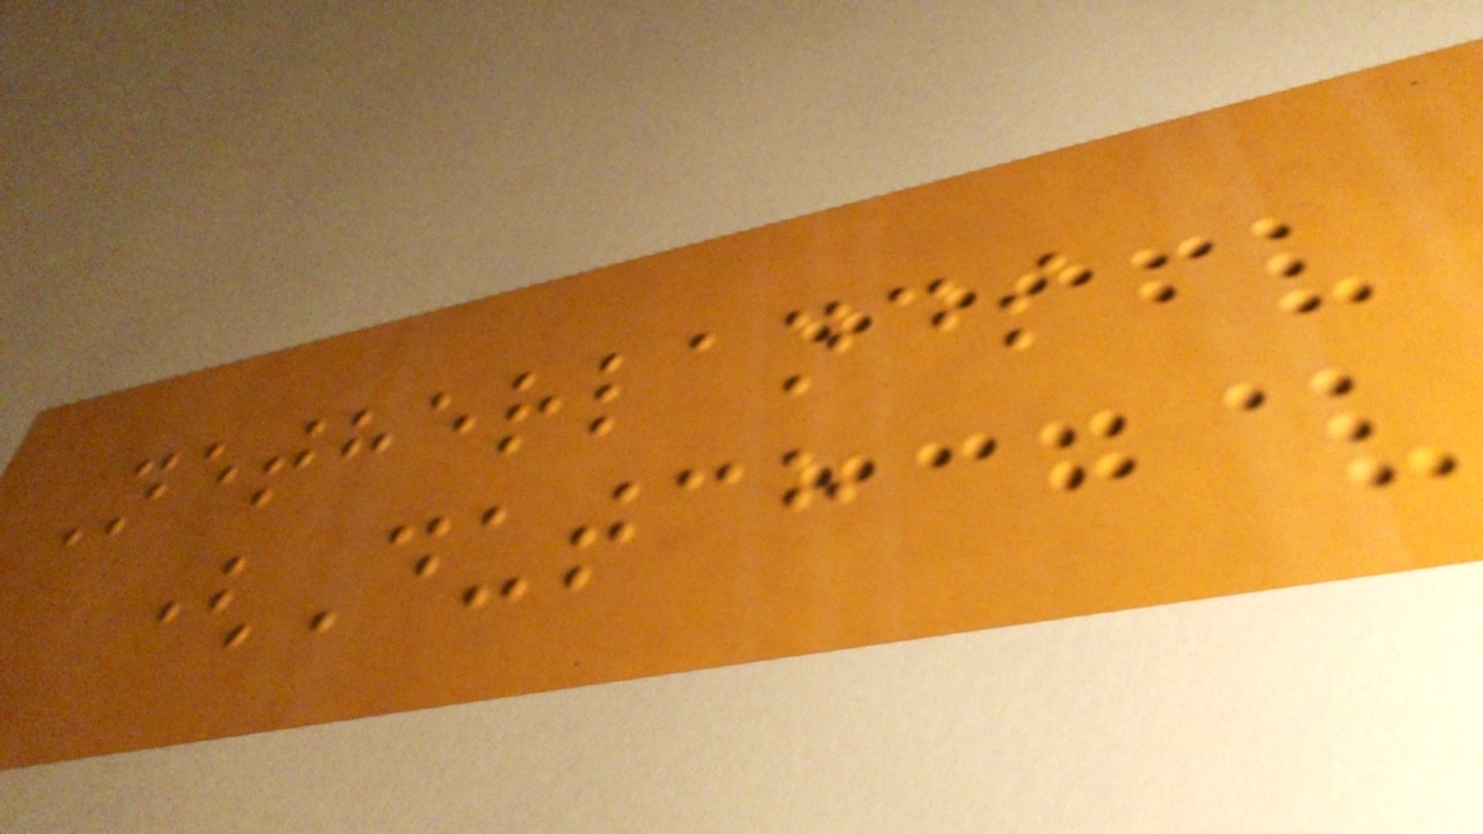Netherlands
(Dutch
